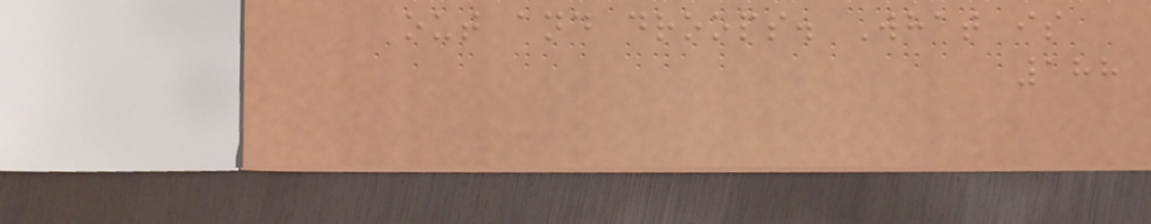out and droops. What is
188
